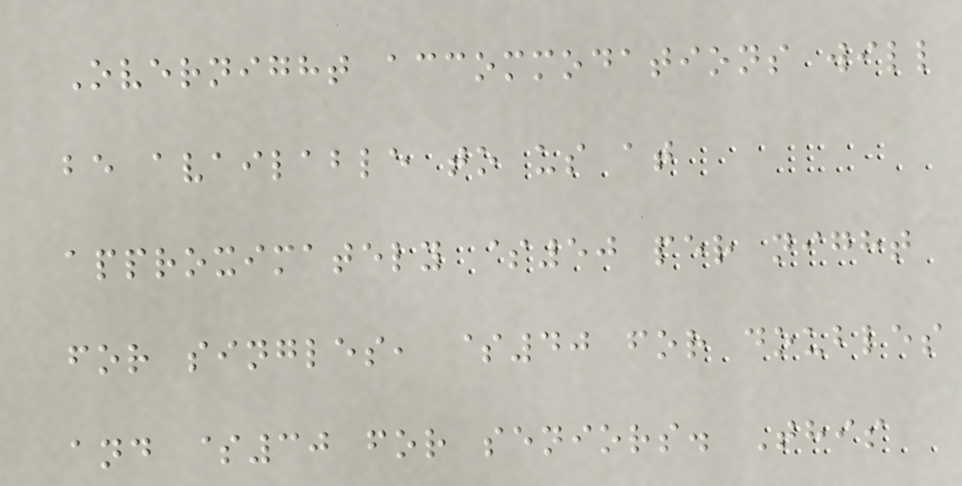Overnight accommodations will
be available to us at
approximately $50 per night
for singles, $40 for doubles
and $30 for seniors. This
